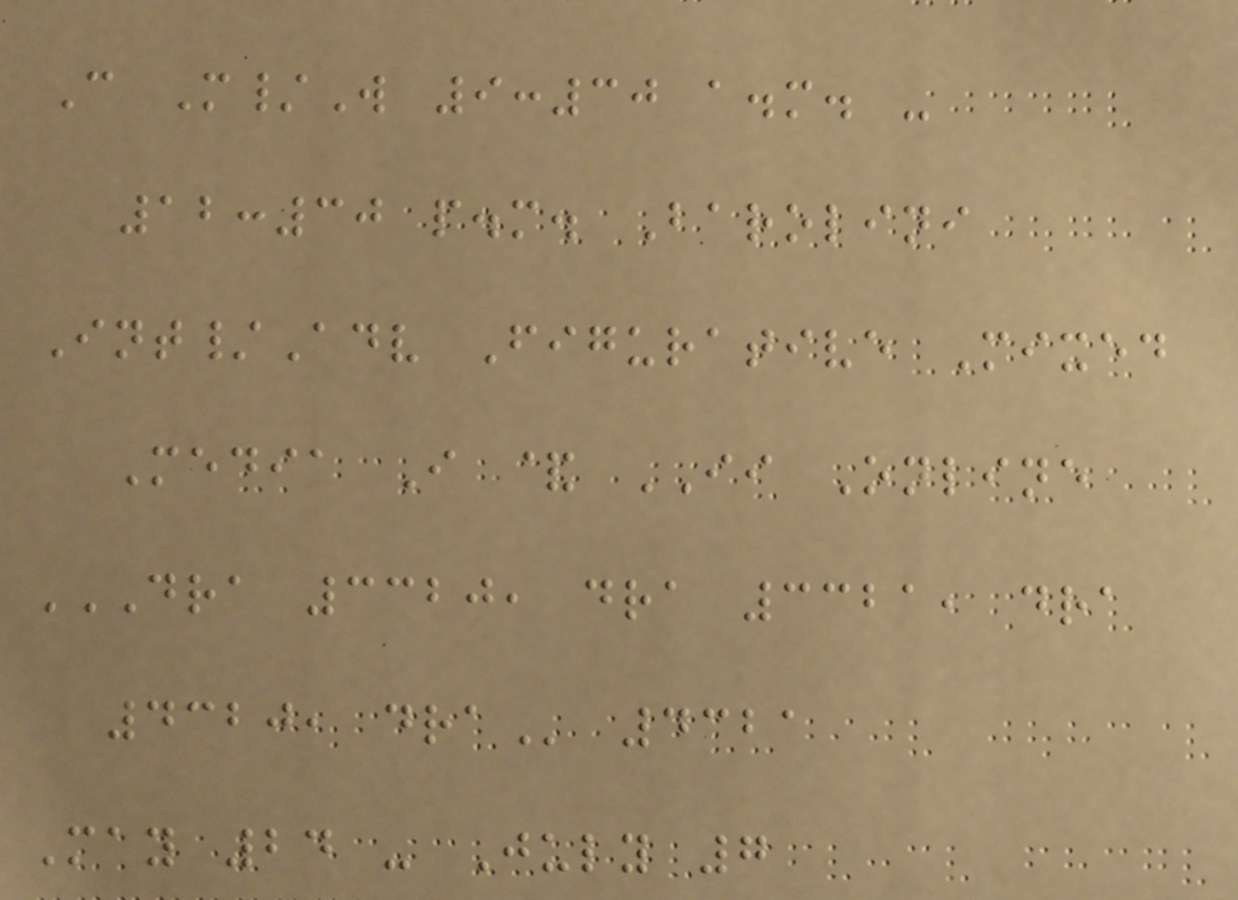C M/W 9:30 a.m. -
12:30 p.m. Barolini
Int/Adv Figurative Mixed
Media I & II Online
DRA 3320, DRA 3321, DRA
4320, DRA 4321
May 24 - July 7
